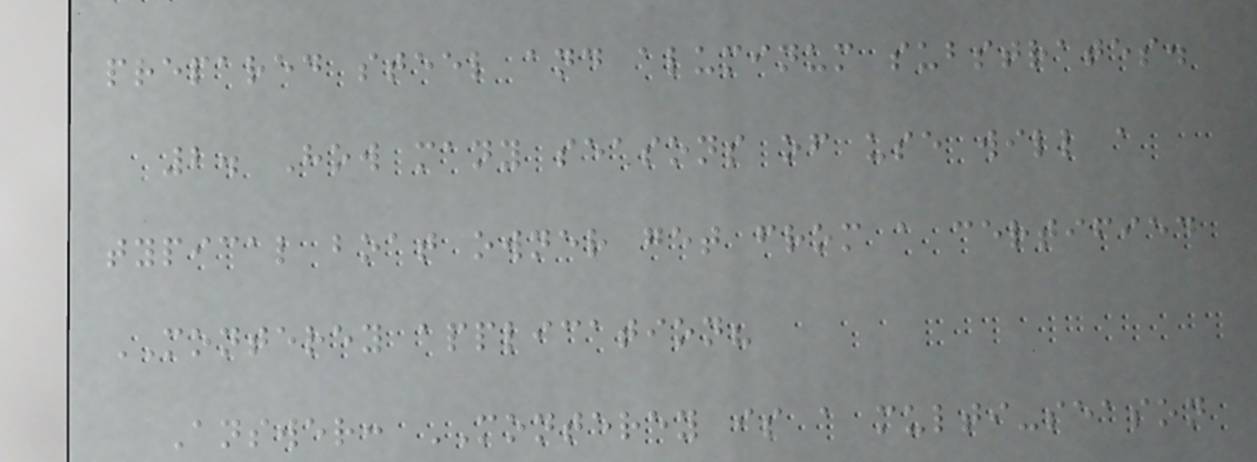prepared steel and aluminum substrates.
2. How many seasons of use will a
typical boat owner get from a certified
MONTEREY application?
Answer: MONTEREY is a multi-season
